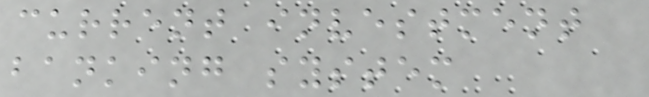current investment
banking system
